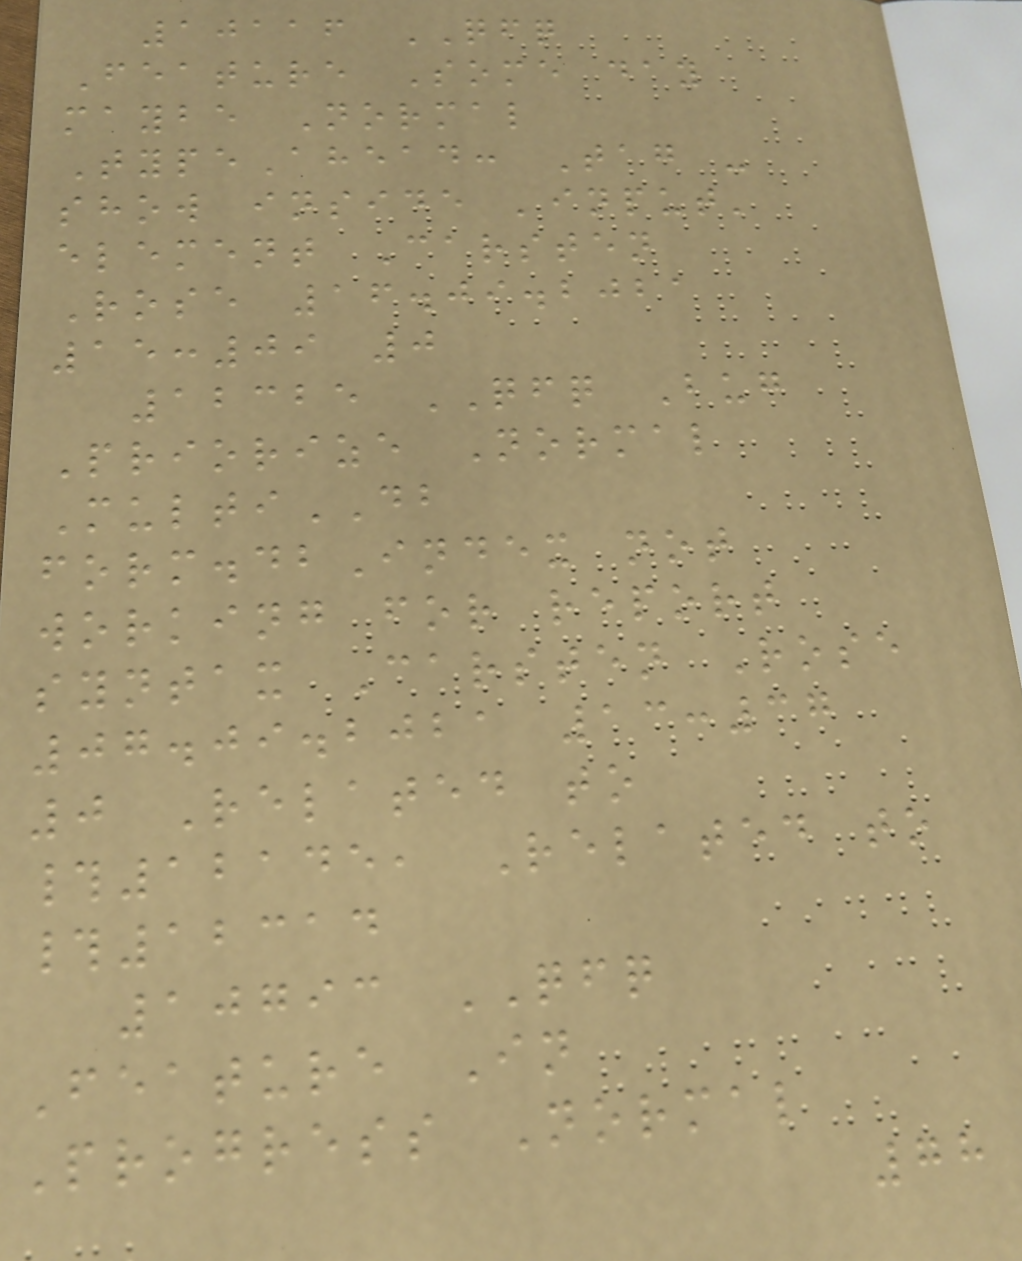10116 QFQ
Feature Some day
maybe Normal
TypeAhead: Tag -
show inside 'input'
element Carsten
Rose 16.09.2021
15:09 0
12325 QFQ Bug
Priorize Normal
MultiDB
form.dbIndex not
working for report
syntax Carsten Rose
07.09.2021 13:37
0 Related to
#12145, Related to
#12314
10793 QFQ
Feature In
Progress Normal
78
